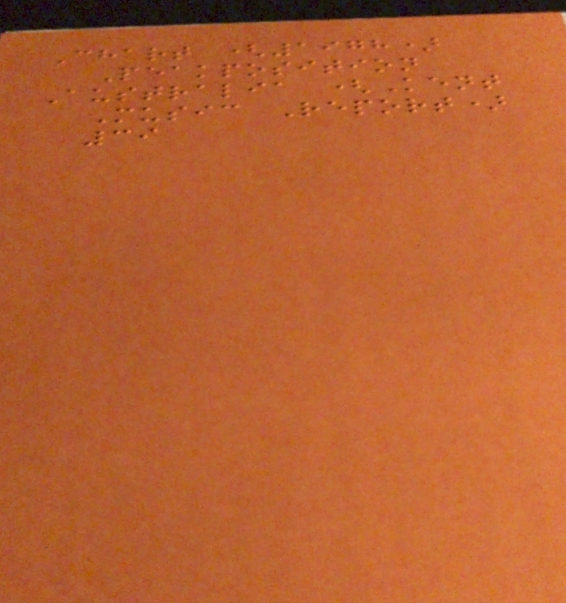Chart (1978)
Peakposition
Australia (Kent
Music Report)
39
